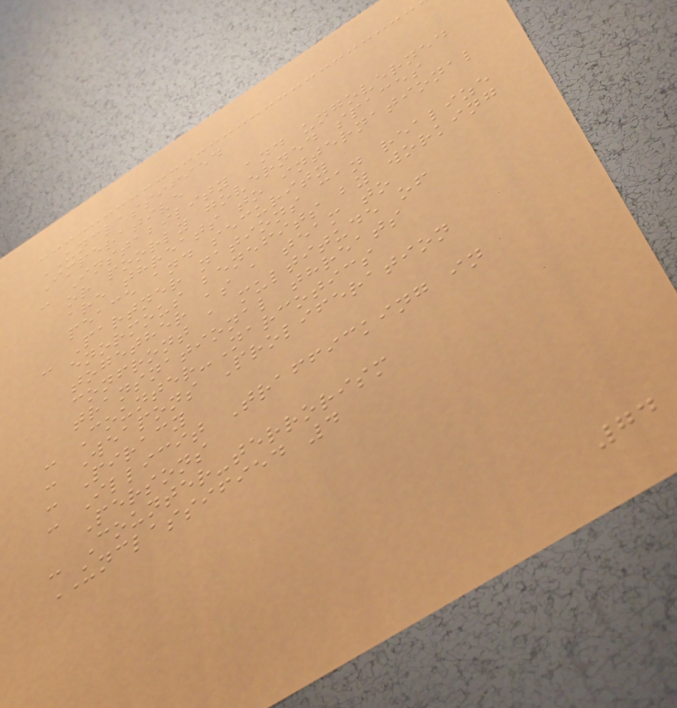UNCLASSIFIED
Imperative
- Instability and ungoverned
or poorly governed spaces
are threats to international
peace and security
- Partner nations can realize
enormous benefits by working
together as a team to
confront a multitude of
transnational threats
- Counter-Narcotics
- Weapons Proliferation
- Piracy
- Illicit Trafficking in
Persons
- Counter-terrorism
UNCLASSIFIED 4
74
